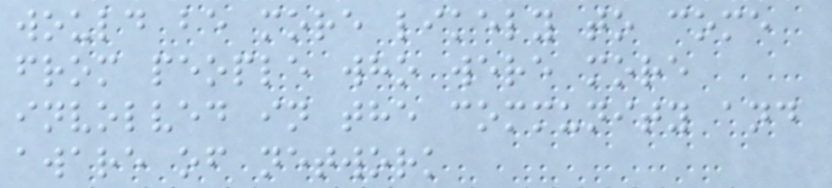would be more likely to come
from people who were more
involved in the community and
aware of network
